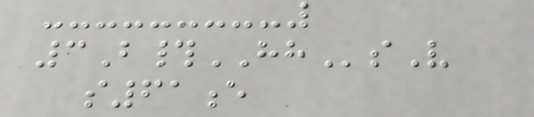3B#HHsV
s61e
